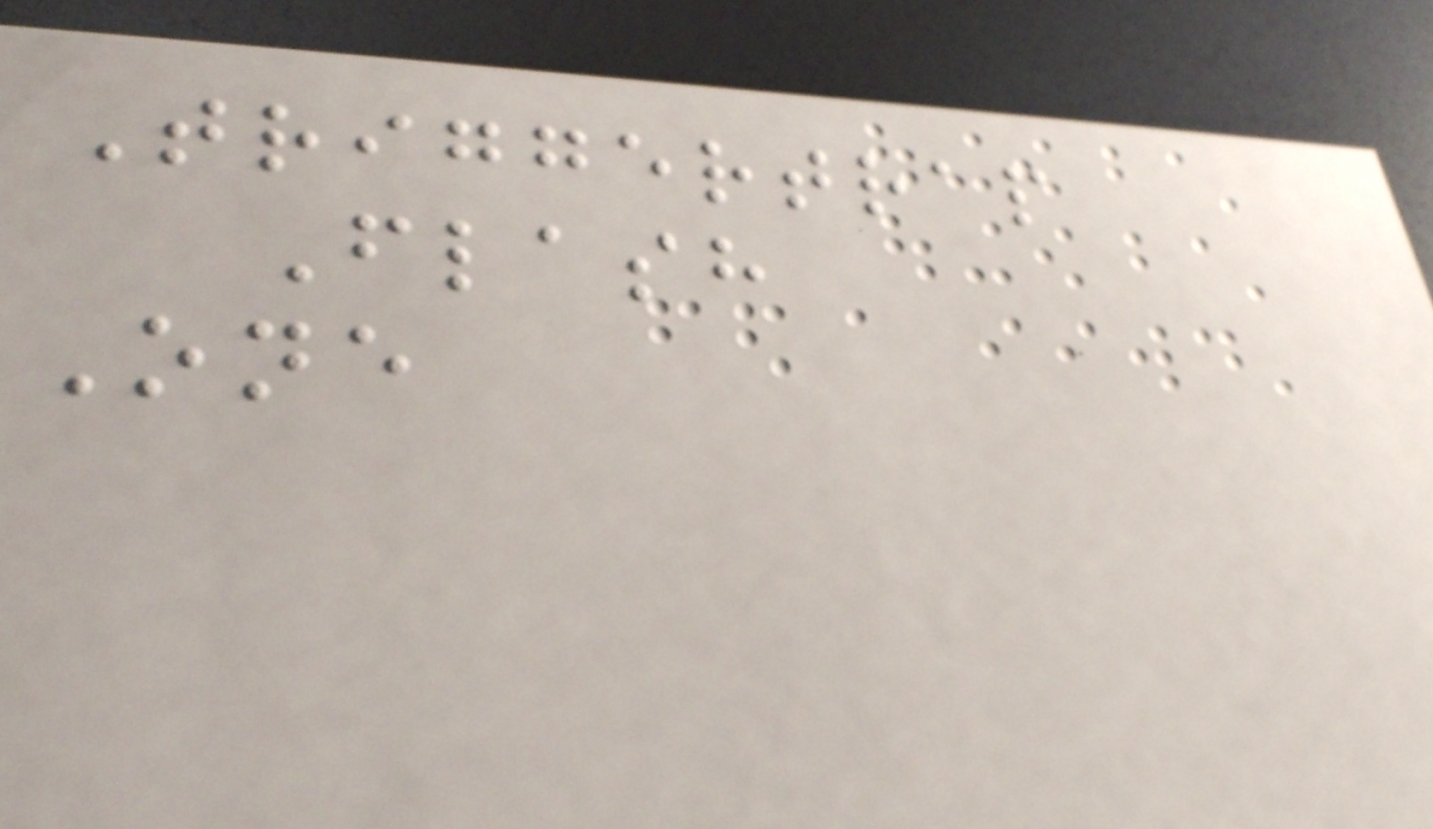Triggertrap
Flash
One
